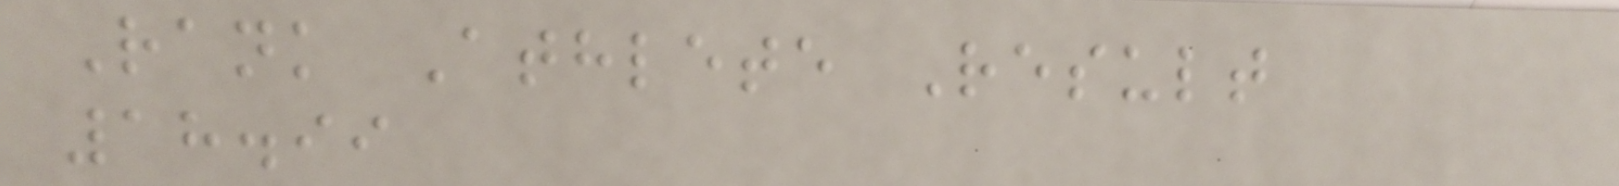Rank Athlete Result
18.99
